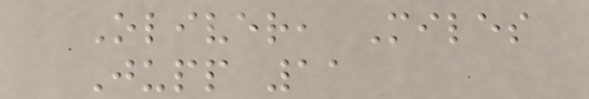Oliver, Miles
Jupp 11
